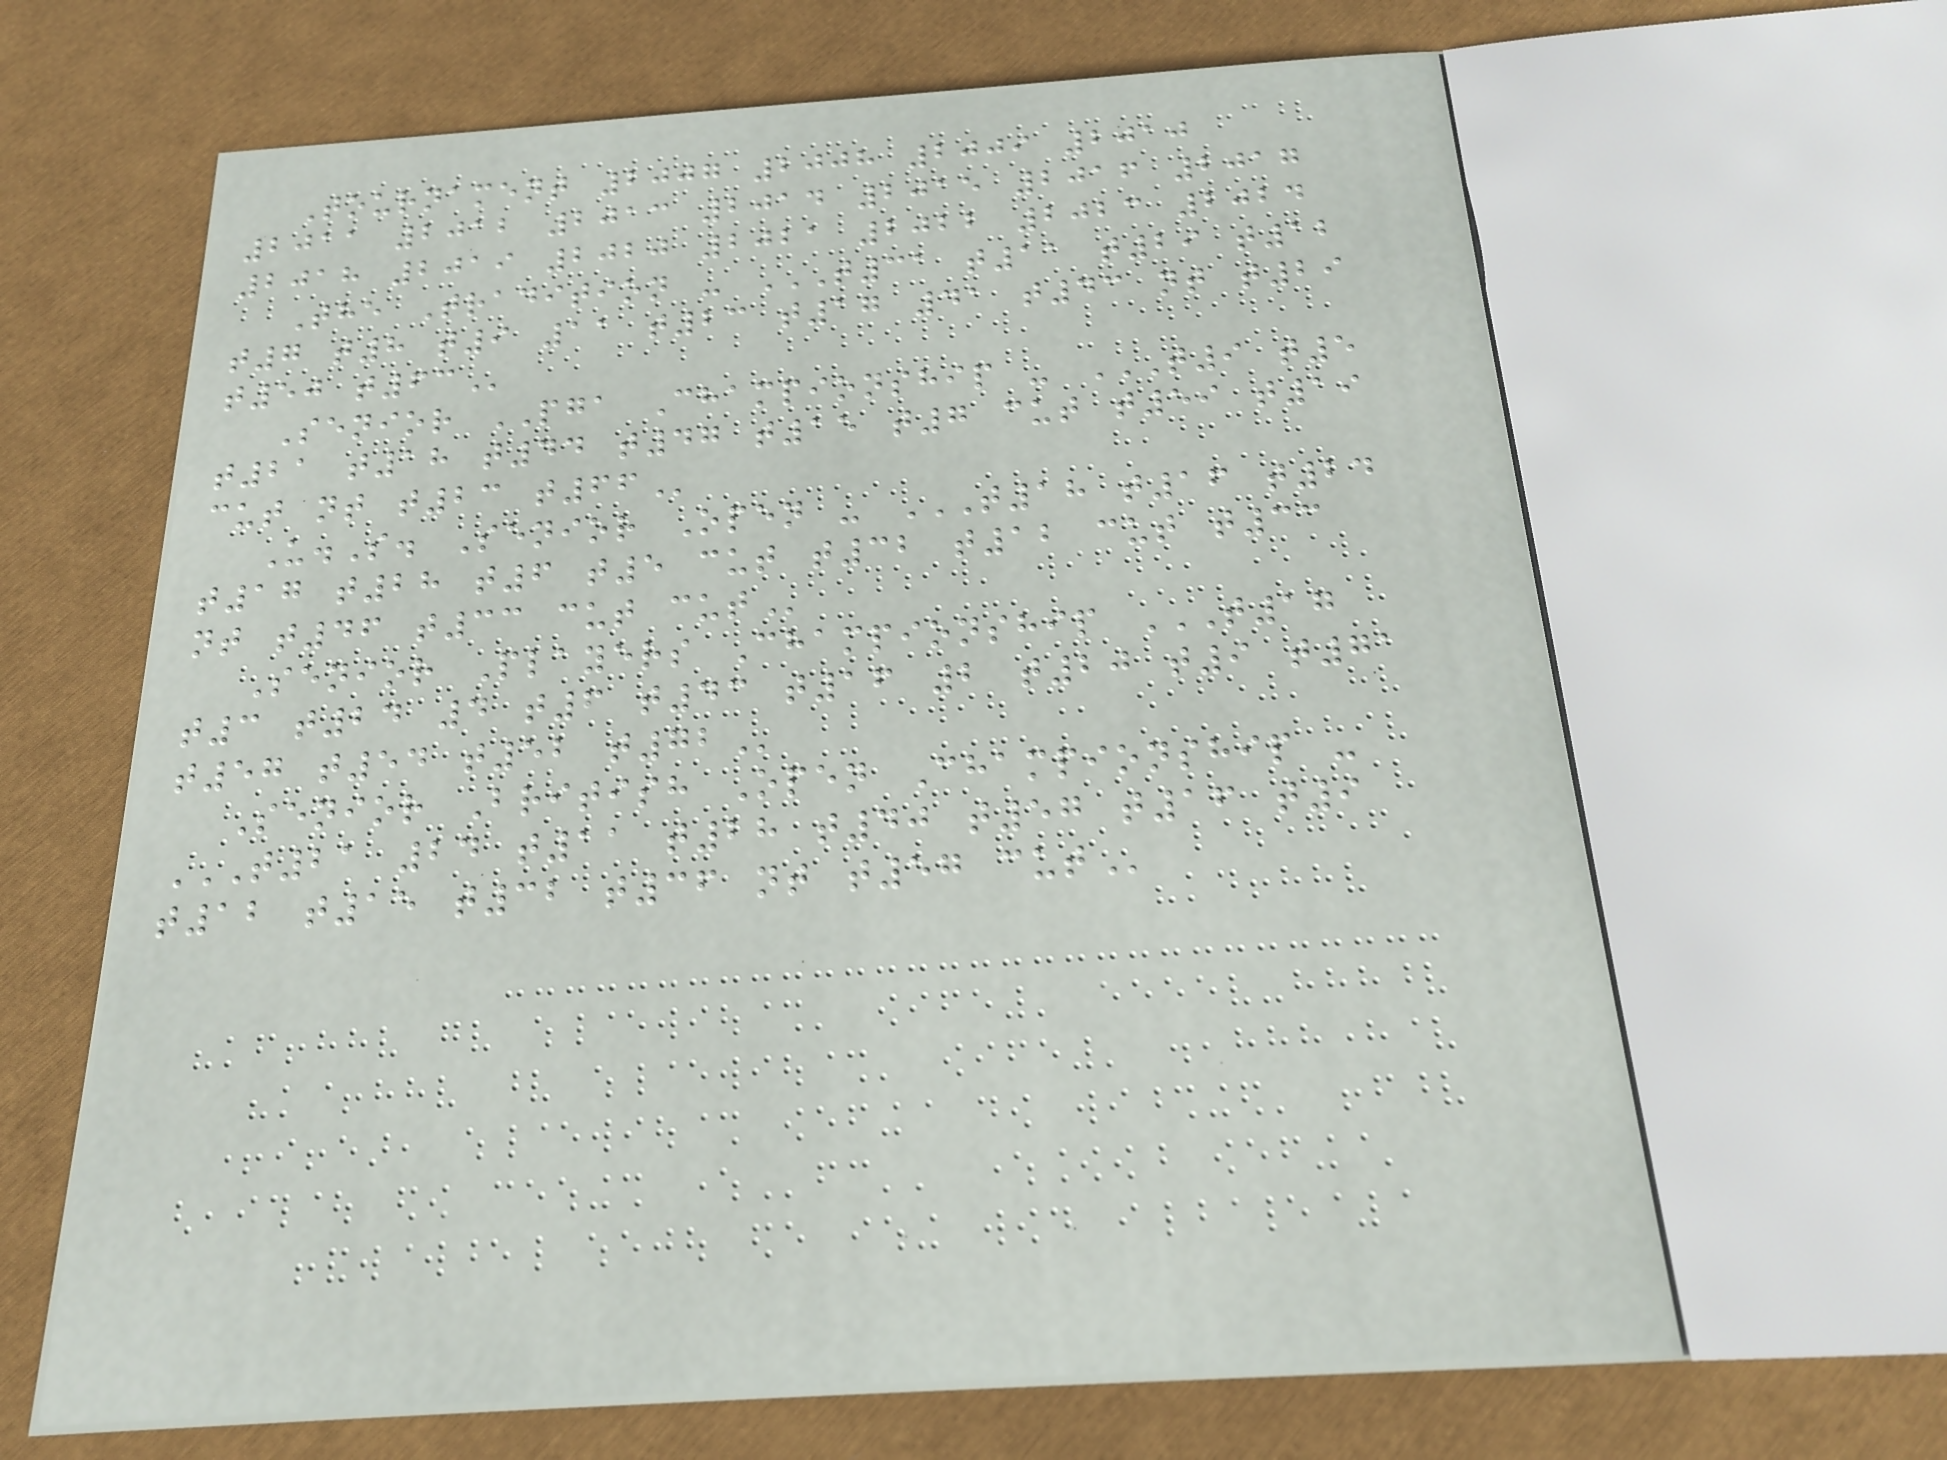Tournament 2007 2008 2009 2010
2011 2012 2013 2014 2015 2016 2017
2018 2019 2020 2021 2022 2023 2024
The Tradition - T31 T11 T29 T12
T7 T8 T9 11 T23 T17 41 T43 NT T29
T50 T63
Senior PGA Championship - T9 T5
T21 T18 T44 T47 T15 T7 CUT T59 T19
CUT NT T23 T66
U.S. Senior Open - T18 T16 T24
T17 T28 T6 T5 CUT T32 T12 CUT T33
NT T46 T33 CUT CUT
Senior Players Championship T17
T3 T24 4 T6 T43 T16 2 T20 T9 T71
T57 T54 T52 T72
Senior British Open Championship -
T21 24 T11 T28 T40 T57 T16 T9
T12 T15 T32 T36 NT T57 CUT
